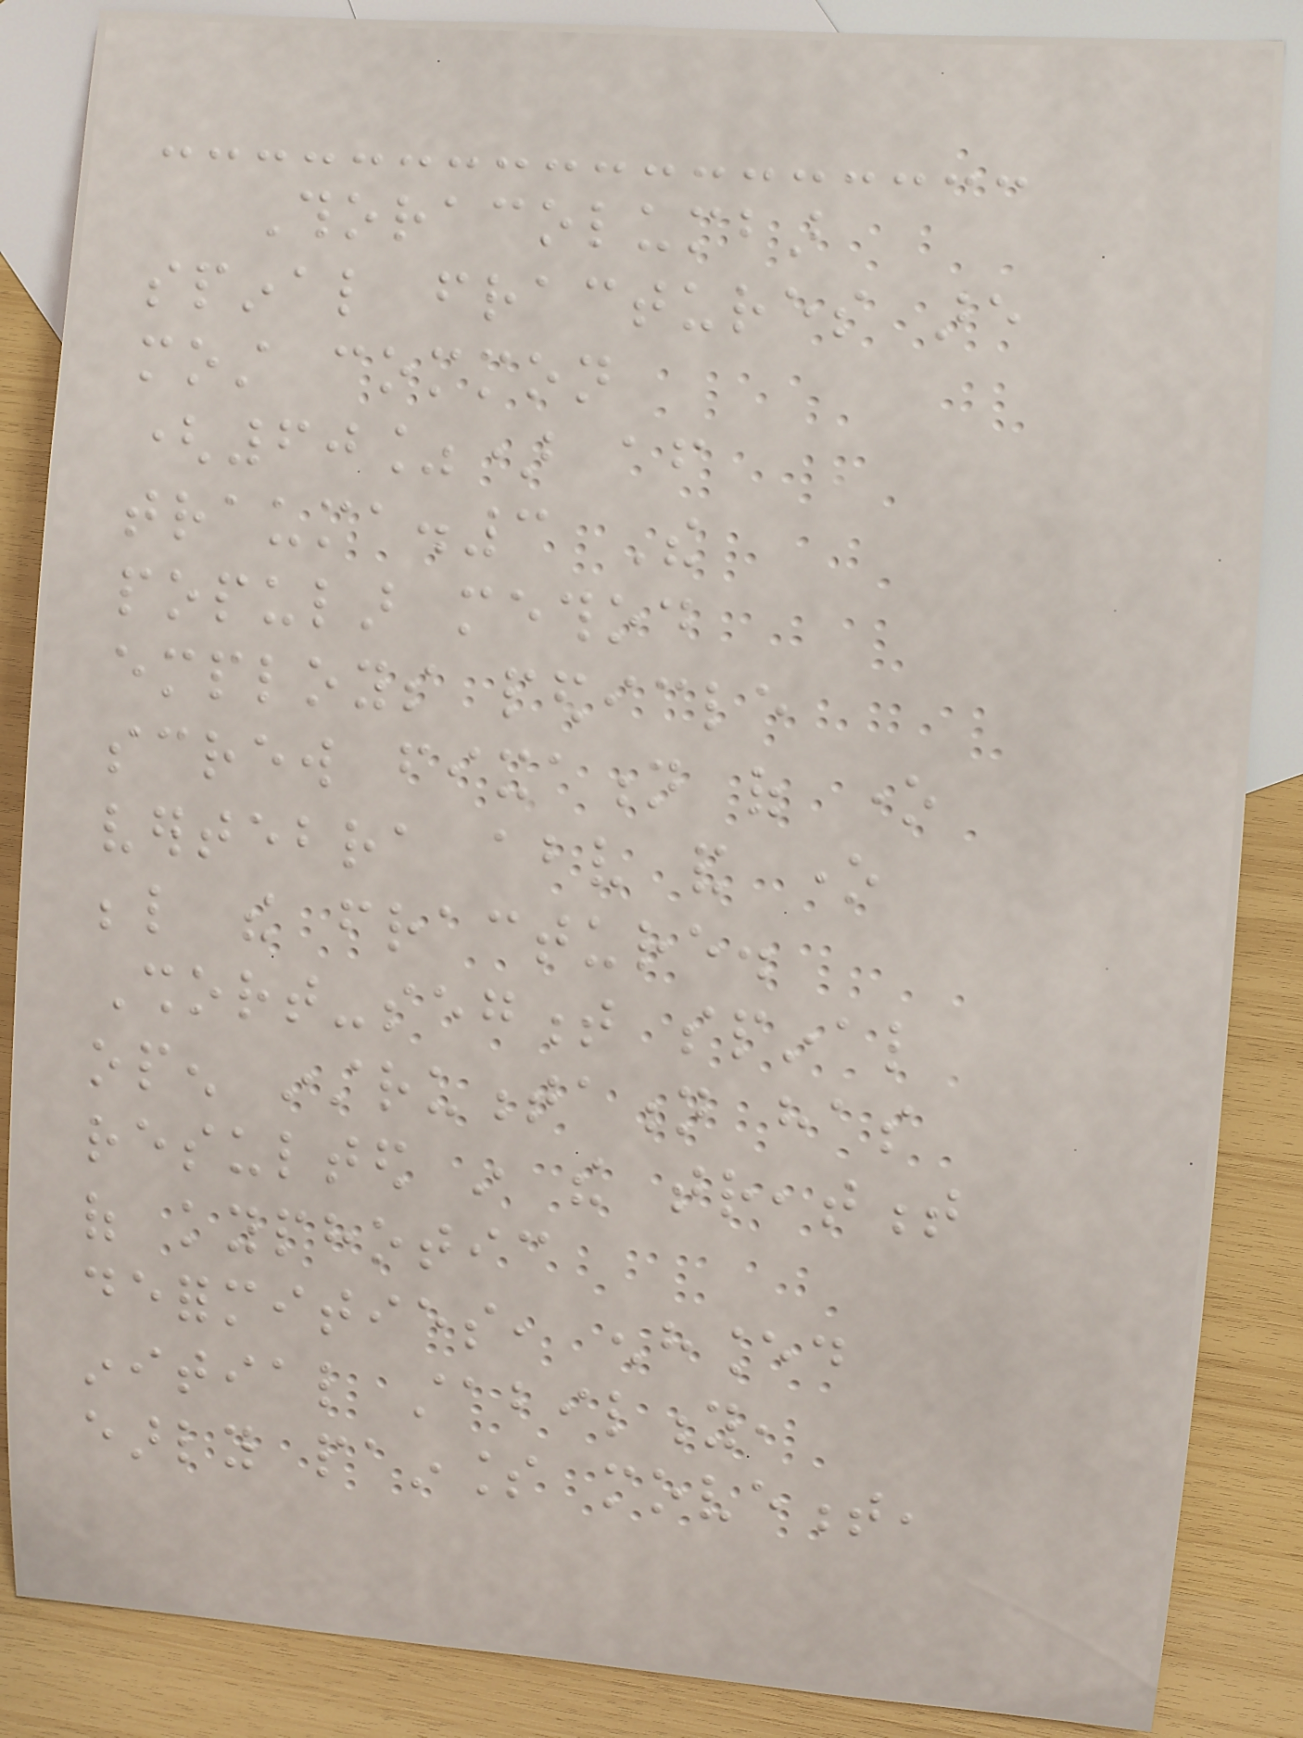Thoracolumbar
spinal fractures are
most common
(60%) after
trauma.3 The
popular method
employs pedicle
screw fixation of one
vertebra above and one
below the fracture.
Short-segment spinal
open instrumentation has
resulted in the treatment
of kyphotic
deformities, enhanced
initial stability,
early painless movement,
